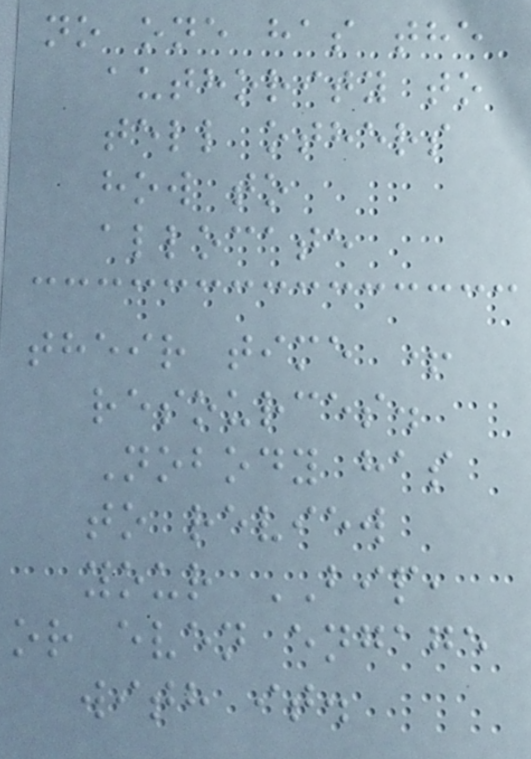no one has the
authority to
tell others
how to
allocate
their time +
resources.
Nobody has
to review
your BIP,
or even engage
with it.
